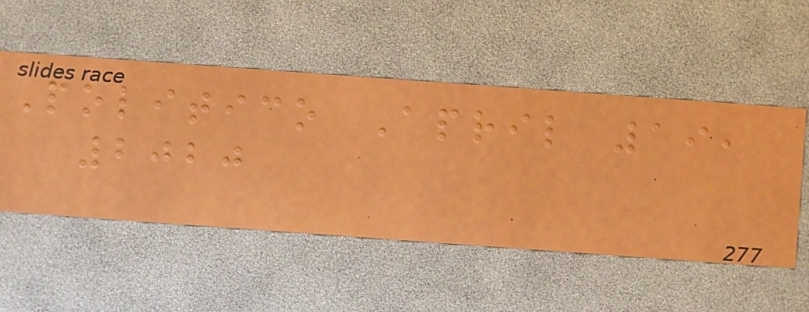Politico April 19,
2020
